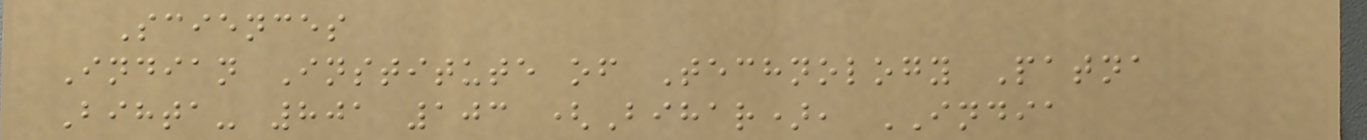Sciences
Indian Institute of Technology Patna
Bihta- 801 103 (Bihar), INDIA
